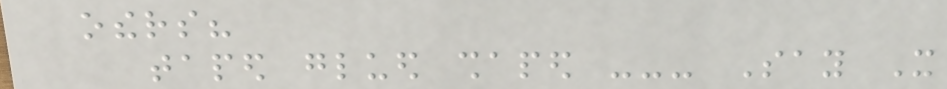others?
taped glued shaped --- Say It
